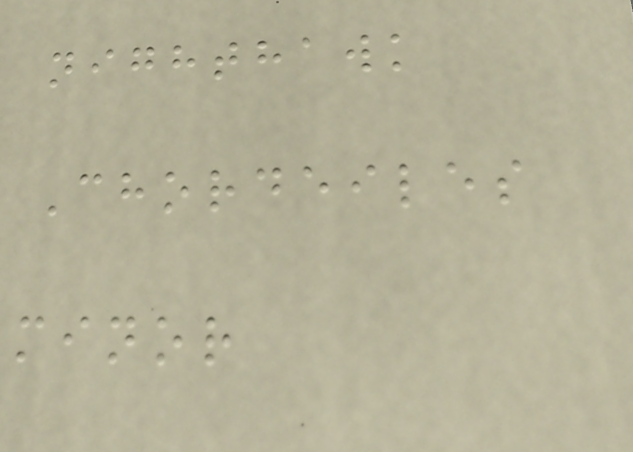nighthawk
Chordeiles
minor
